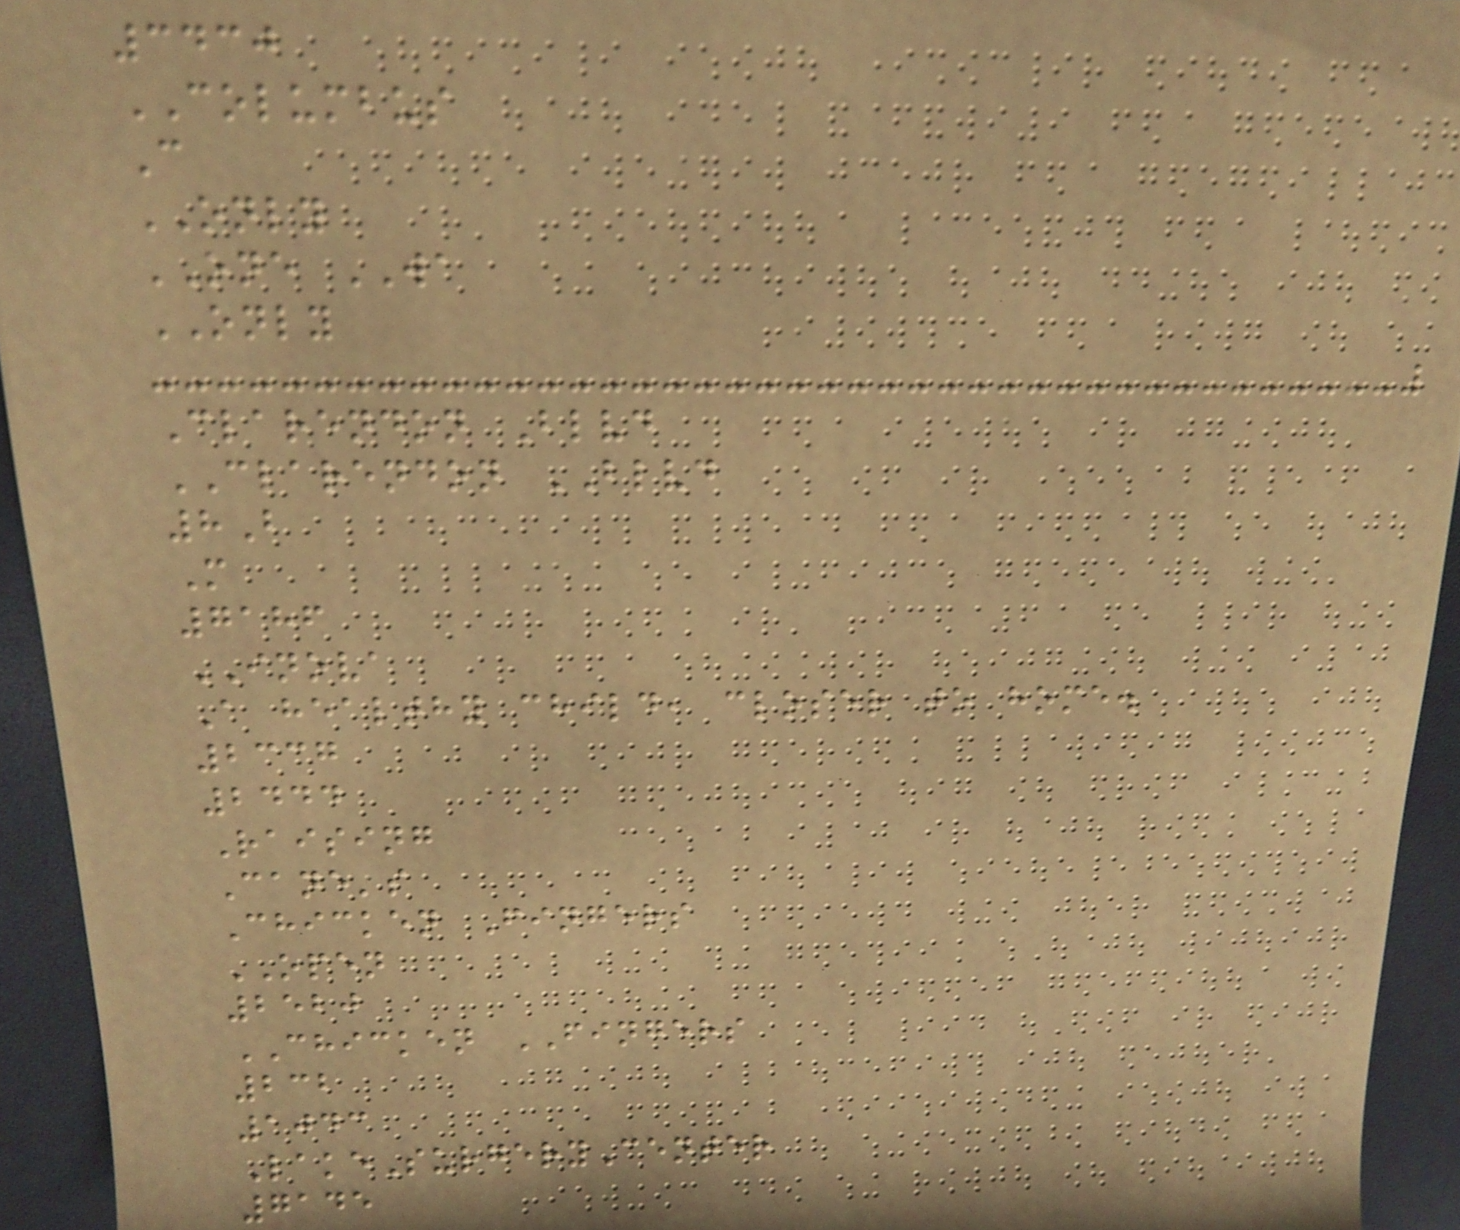3430
COLUMBUS
C
ONLY
ONE WA
ONLY
Clarendon Blvd
CLARENDON BLVD
8B
M
7186
INOVA
A healthy child, closer to home.
2337
2444
Raising
Cane's
Chicken Fingers
OPEN
2520
CHICKEN FINGERS
232
1043
LakeSurgeryCenter
7145
